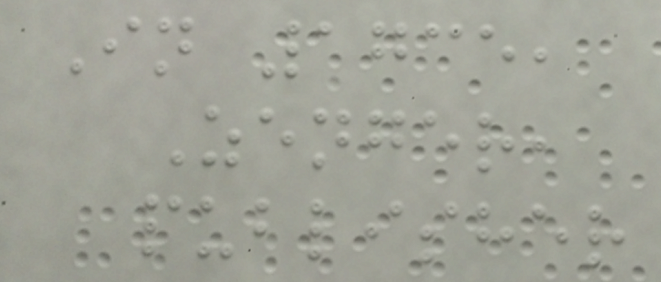In 1735,
Zenger,
publisher
